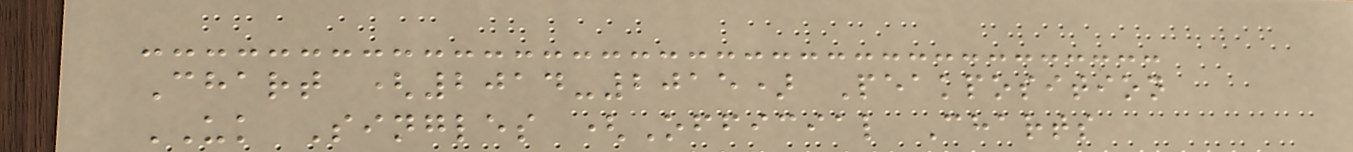Chart (2014-2015) Peakposition
UK Singles (Official Charts
